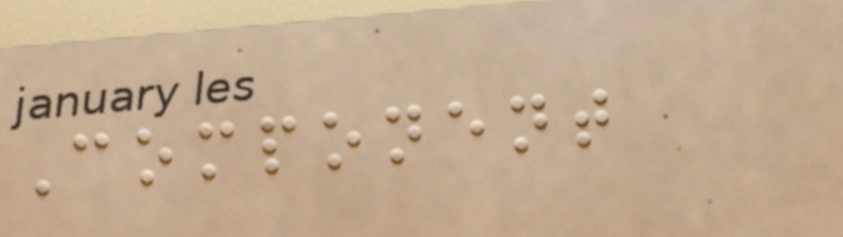Component
